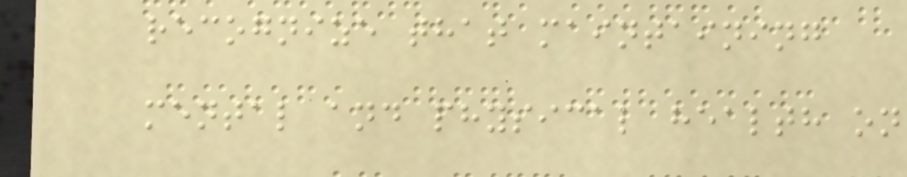recognize that maintaining
mental and physical health on
